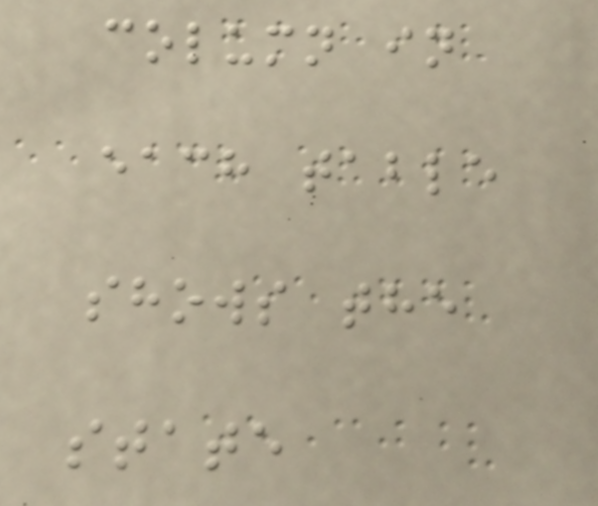column in
each table
shows the
state
